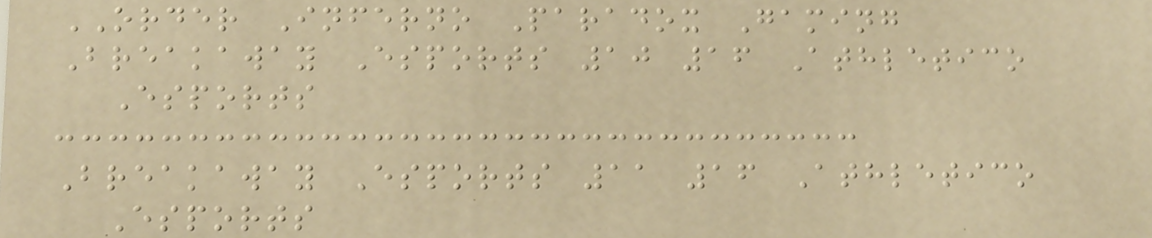ORDER Inferno Paradox Gaming
Breakaway Esports 10 16 Athletico
Esports
Breakaway Esports 11 16 Athletico
Esports
